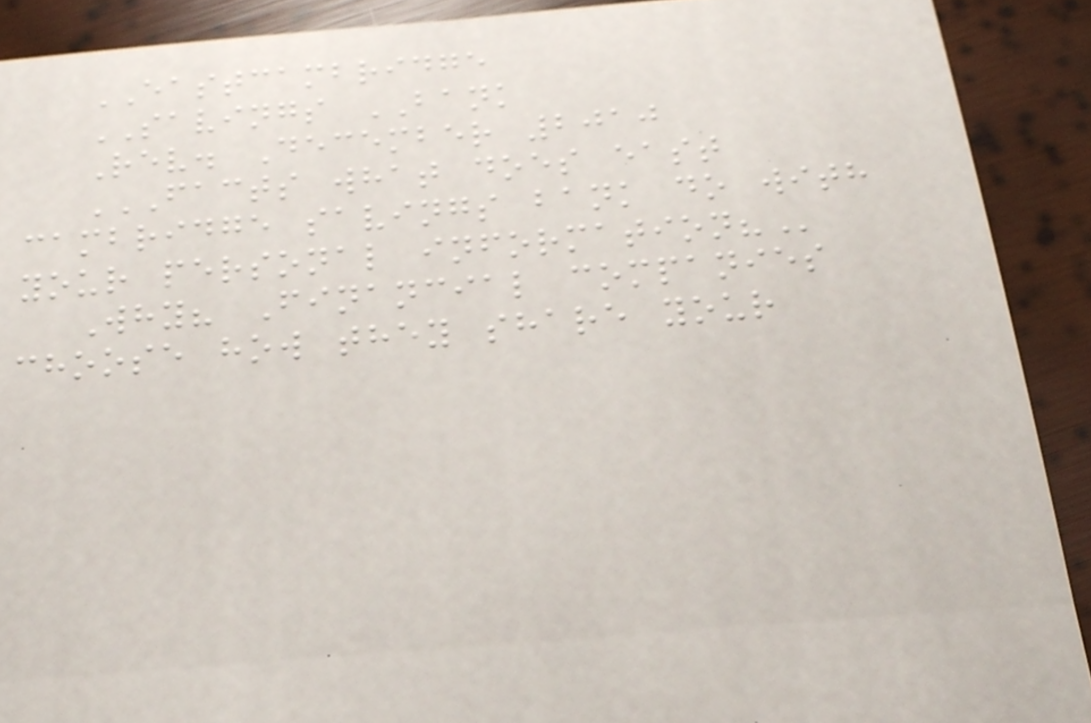EASTCAMBRIDGE
SAVINGS BANK
Rev. December 2010
FACTS WHAT DOES EAST
CAMBRIDGE SAVINGS BANK DO WITH
YOUR PERSONAL INFORMATION?
Why? Financial companies
choose how they share your
